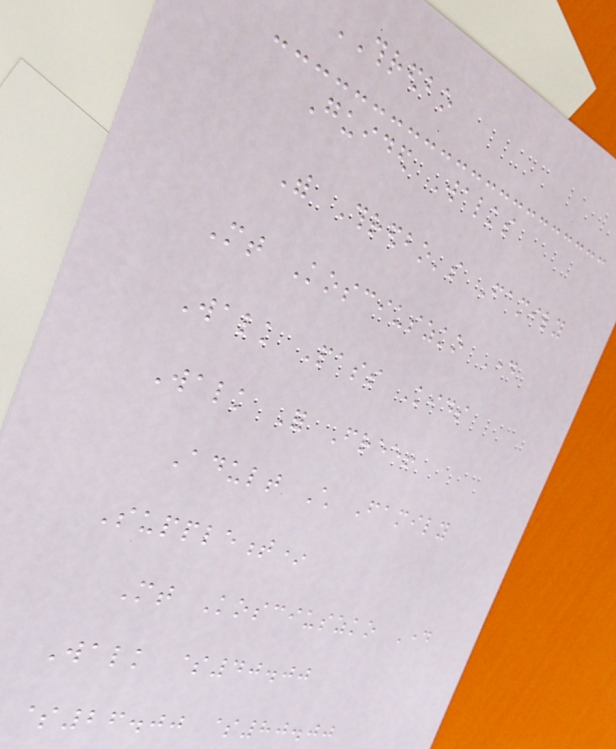THREDBO
Guided Walks
With Thredbo's Family
Mt Kosciuszko Day
Walk Pass Kids
Walk For Free!
Adult Child Family
Supplement*
Mt Kosciuszko Day
Walk $40.00
$26.00 $80.00
